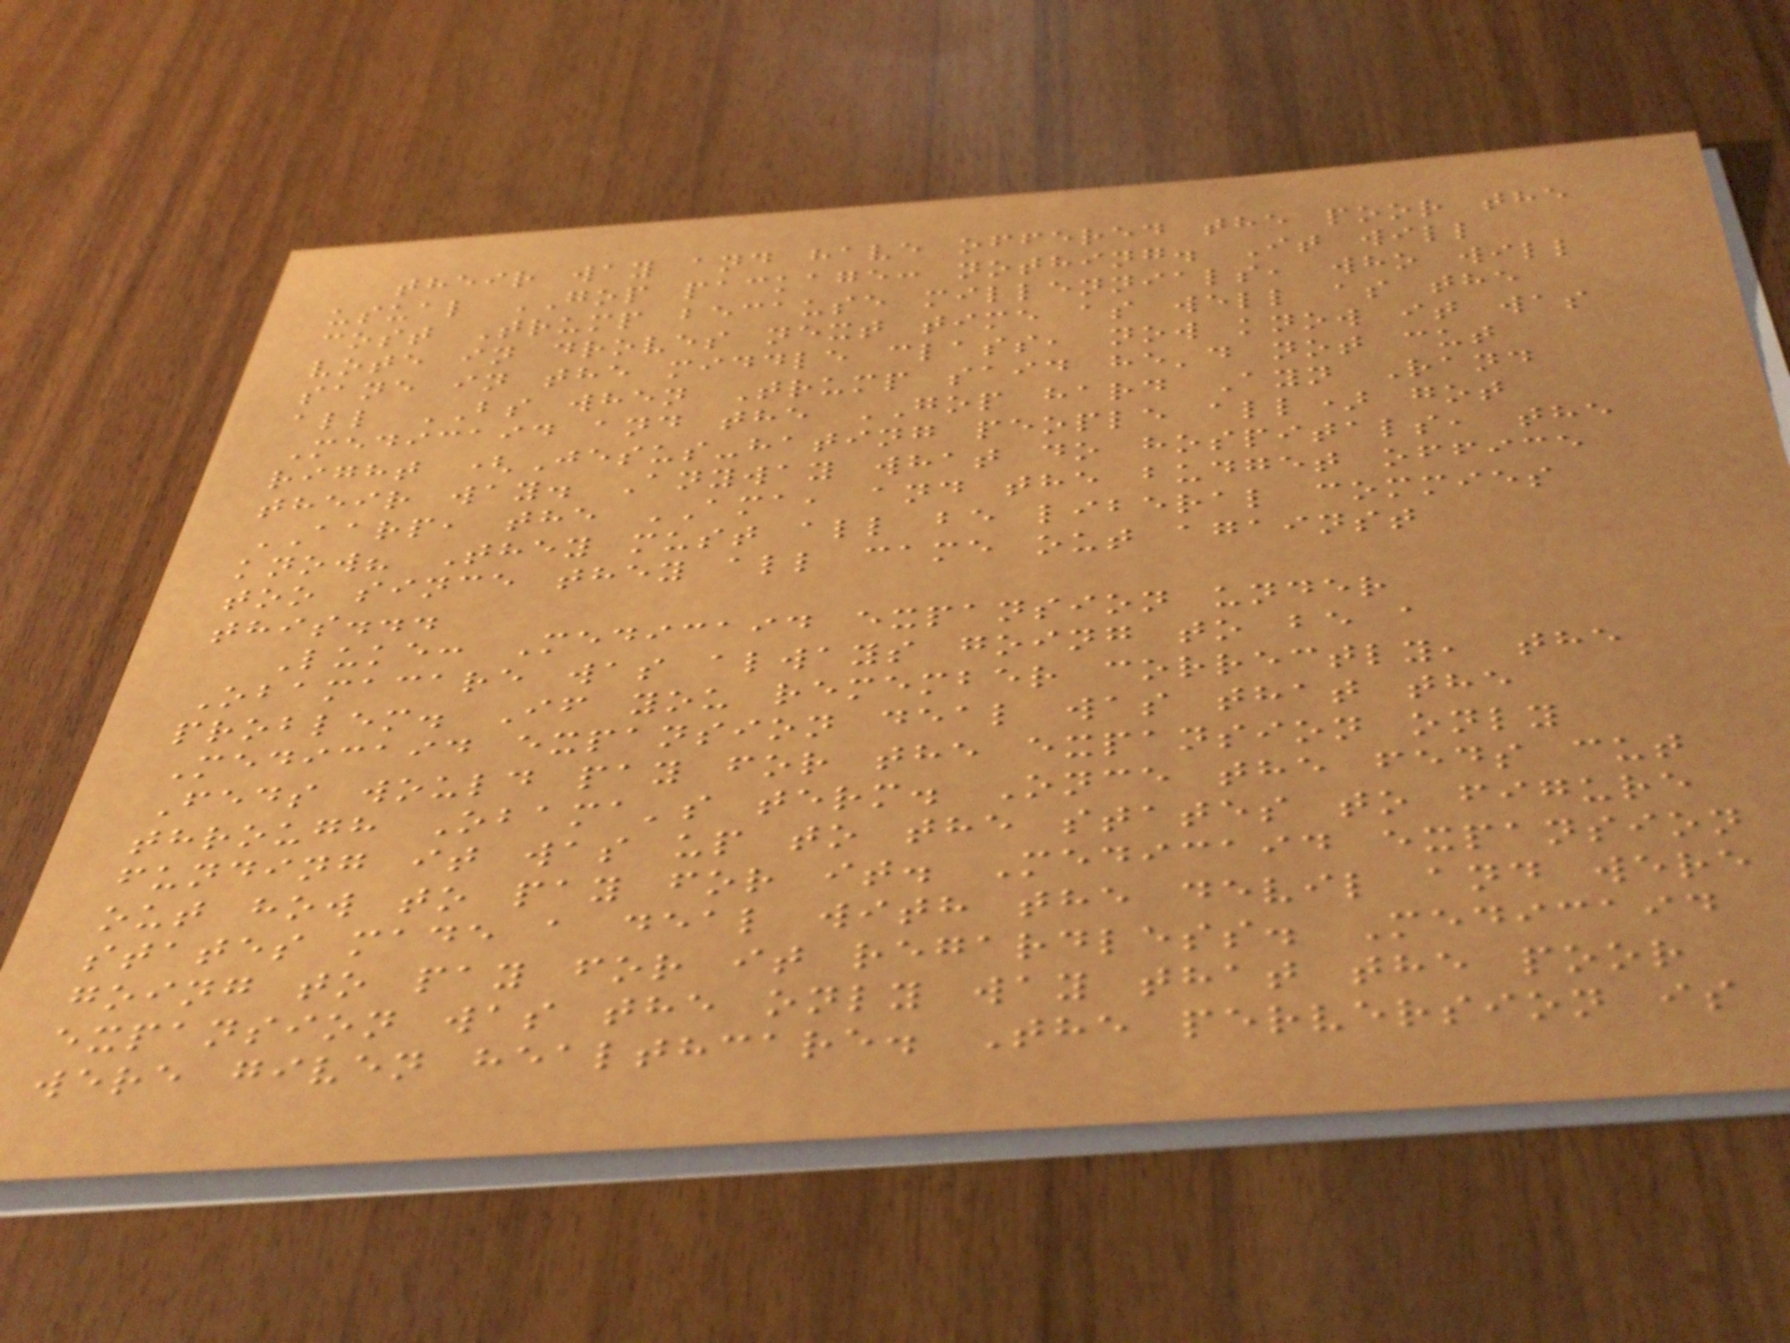their way and have offered the poor the
usual GOP package: nothing. It will
cost Trump because millennials, who will
vote in droves next time as well as the
sane in the middle class, now know it was
all BS when Trump said he'd not cut
Medicaid and the GOP hard Ayn Rand
right (Jesus-hating people all) got
their way. Anyway what do hospitals, the
AARP, the AMA, and the budget office
know? They must all be liberal commies
too since they all came out against
this...
Luke: Medicaid expansion under
Obamacare was always going to be a
problem. If you remember correctly, the
Medicaid expansion deal was that the
Feds would pay for the expansion only
through Obama's term. Once the feds cut
funding it was up to the states to figure
out how to pay for it. Medicaid expansion
states made a deal with the devil and were
going to pay for it regardless. Medicaid
expansion was the only way that the poor
were given healthcare. The perversion is
